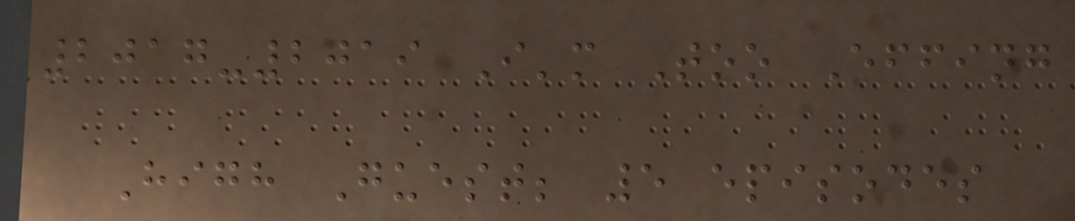2017-2019 I'm Too Effing
High Guest; 5 episodes
